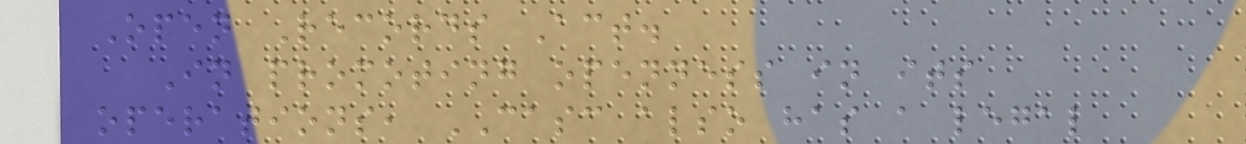Open Records Act.
In promoting openness in its
operations, CASC also has a legal
